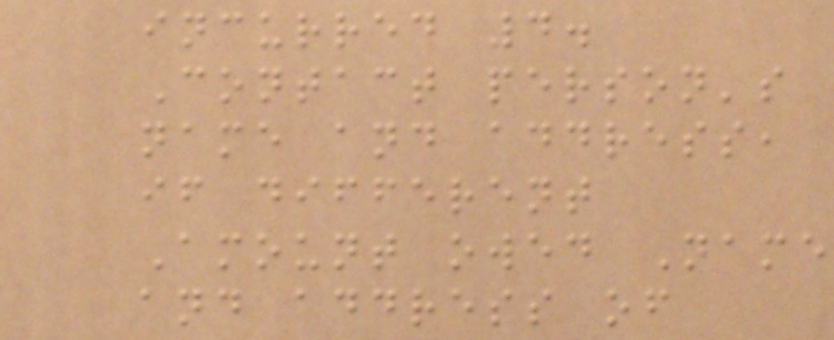incurred 4.
Contact person's
name and address,
if different
Amount owed Name
and address of
